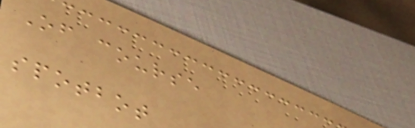Of course
spotbot
